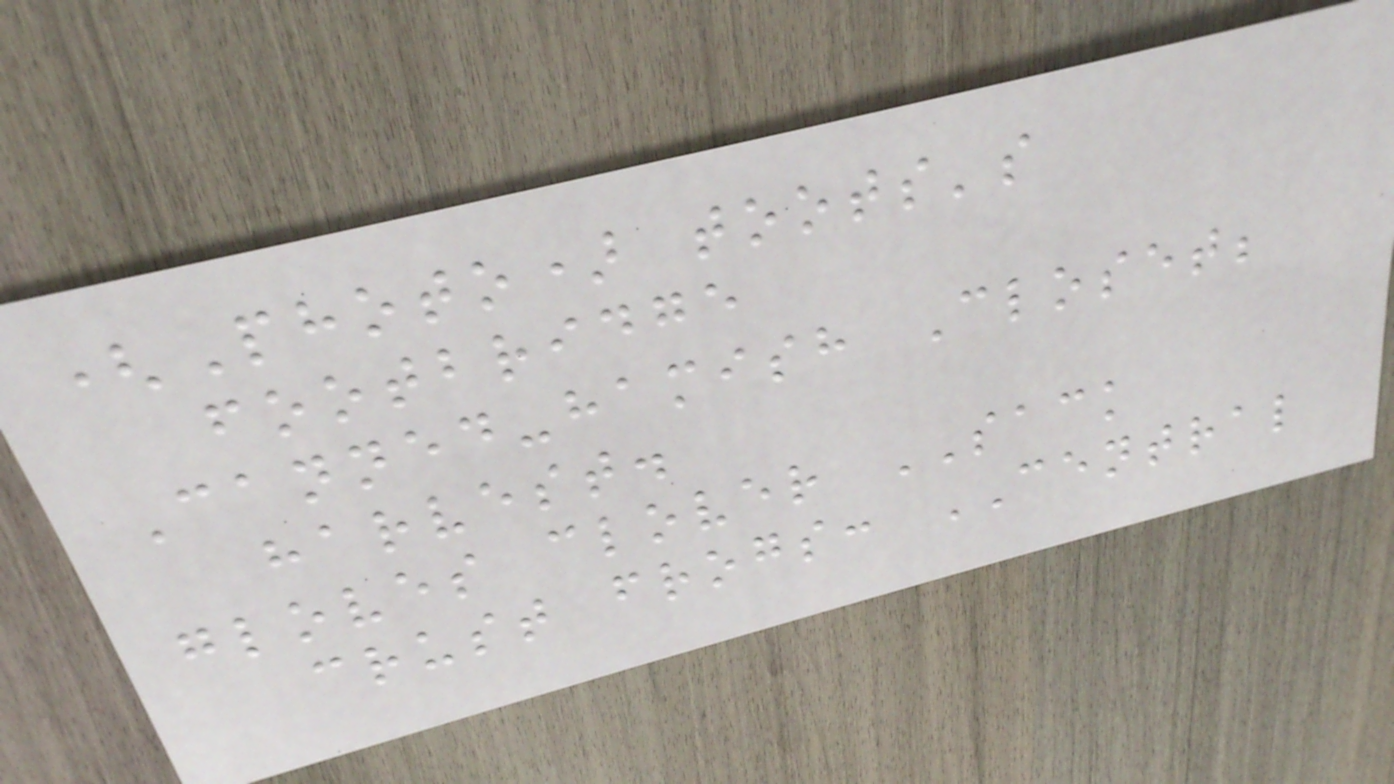(Photo) toots's
footbridge
Canned-hamish Closet;
harvest.
gloves clover SACK
crust frogs: CENTRAL
